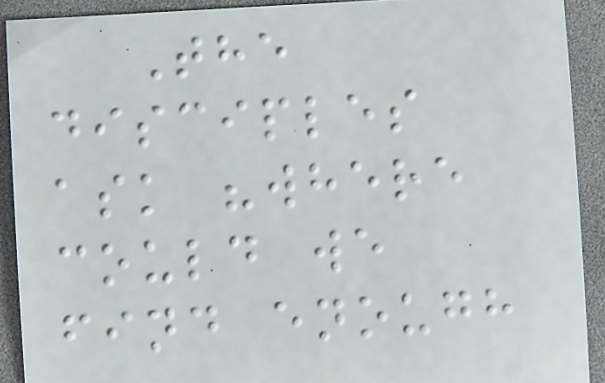The
disciples
ask "where
could we
find enough
